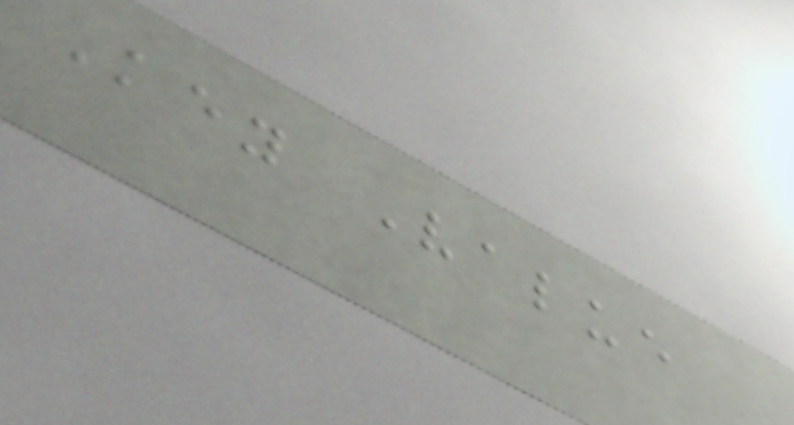Key Value
